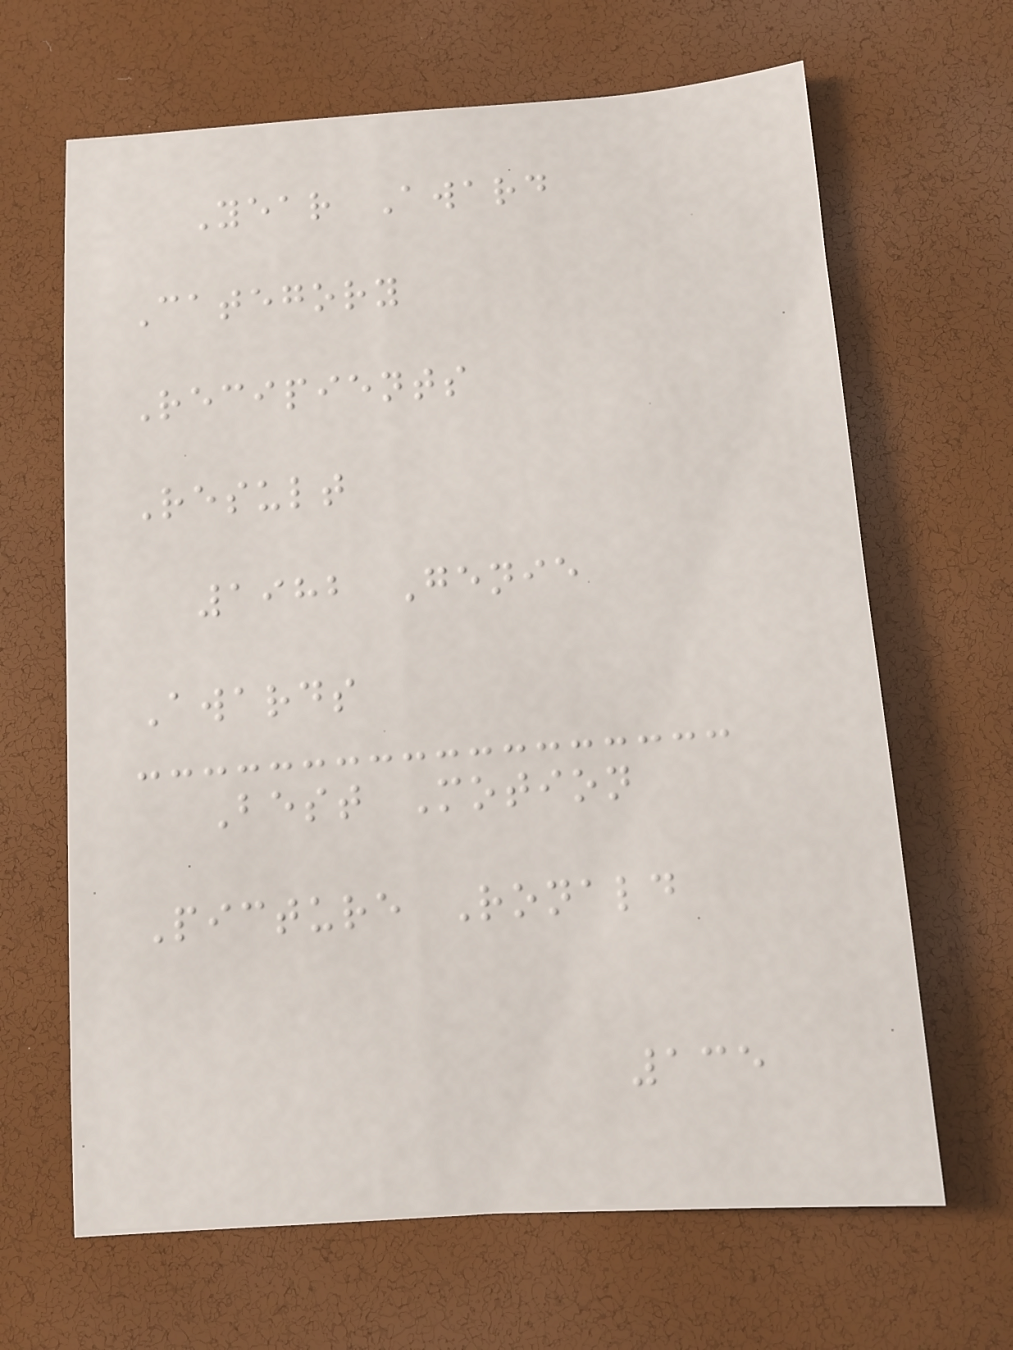Year Award
Category
Recipients
Result
1982 Genie
Awards
Best Motion
Picture Ronald
135
